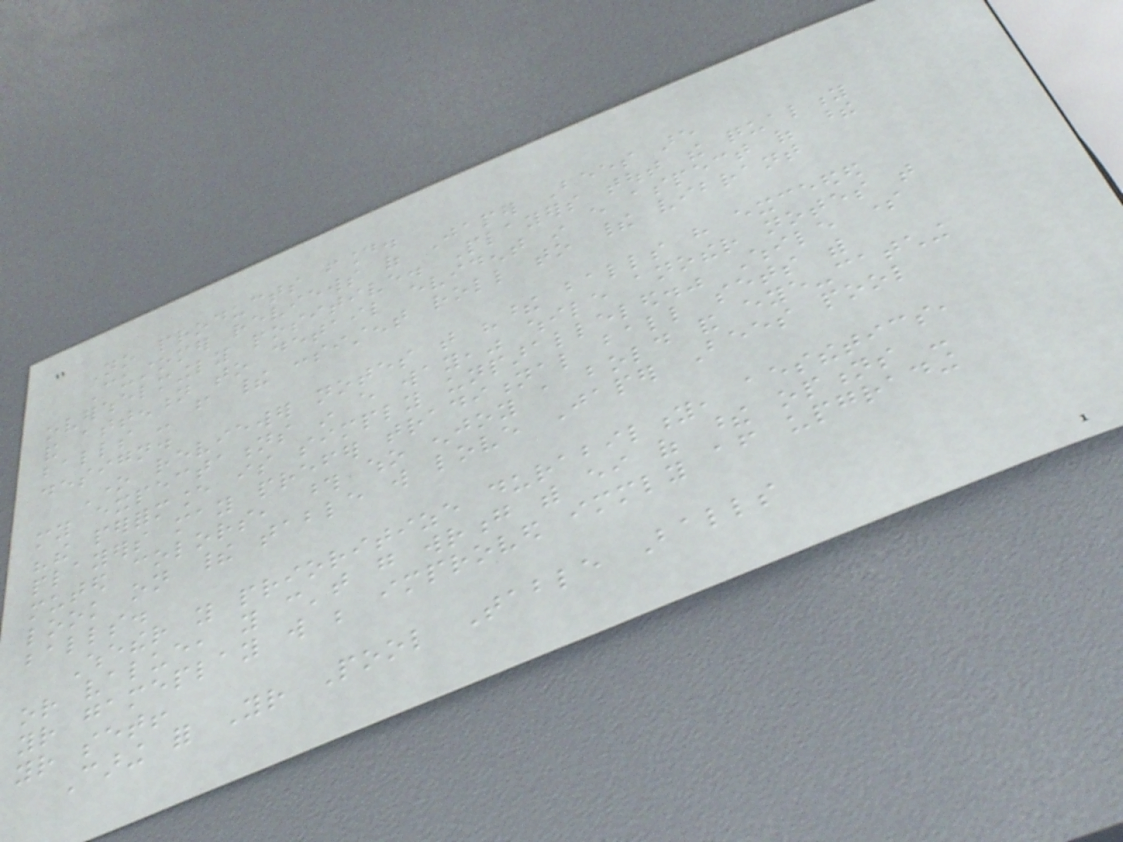No products found.
Customer reviews of Japer Bees are
overwhelmingly positive. Players tout the quality
and attention to detail evident in every aspect of these
balls - from their consistent roll to their vibrant
design.
One reviewer notes that "these balls have exceeded
my expectations in every way," while another notes that
"the performance is simply unparalleled." While some
players may prefer traditional ball sets with
muted colors, those who enjoy a bold and eye-catching
look on their table will love Japer Bees pool
balls.
Whether you prioritize durability, aesthetics,
or value, you can't go wrong with either of these options -
your gameplay will be improved immediately after upgrading
your set!
Caring for Your Pool Table Balls
